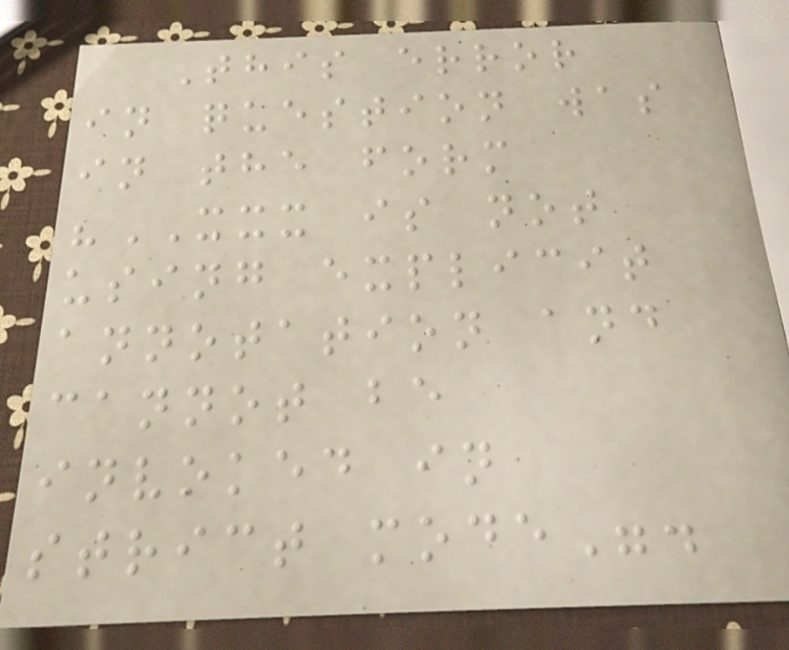This error
in question was
in the form
"XXX is not
using explicit
annotation and
cannot be
invoked in
strict mode".
